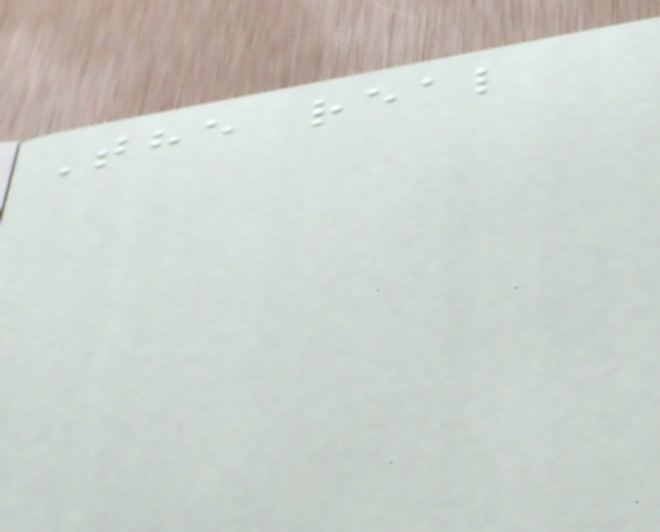The real
